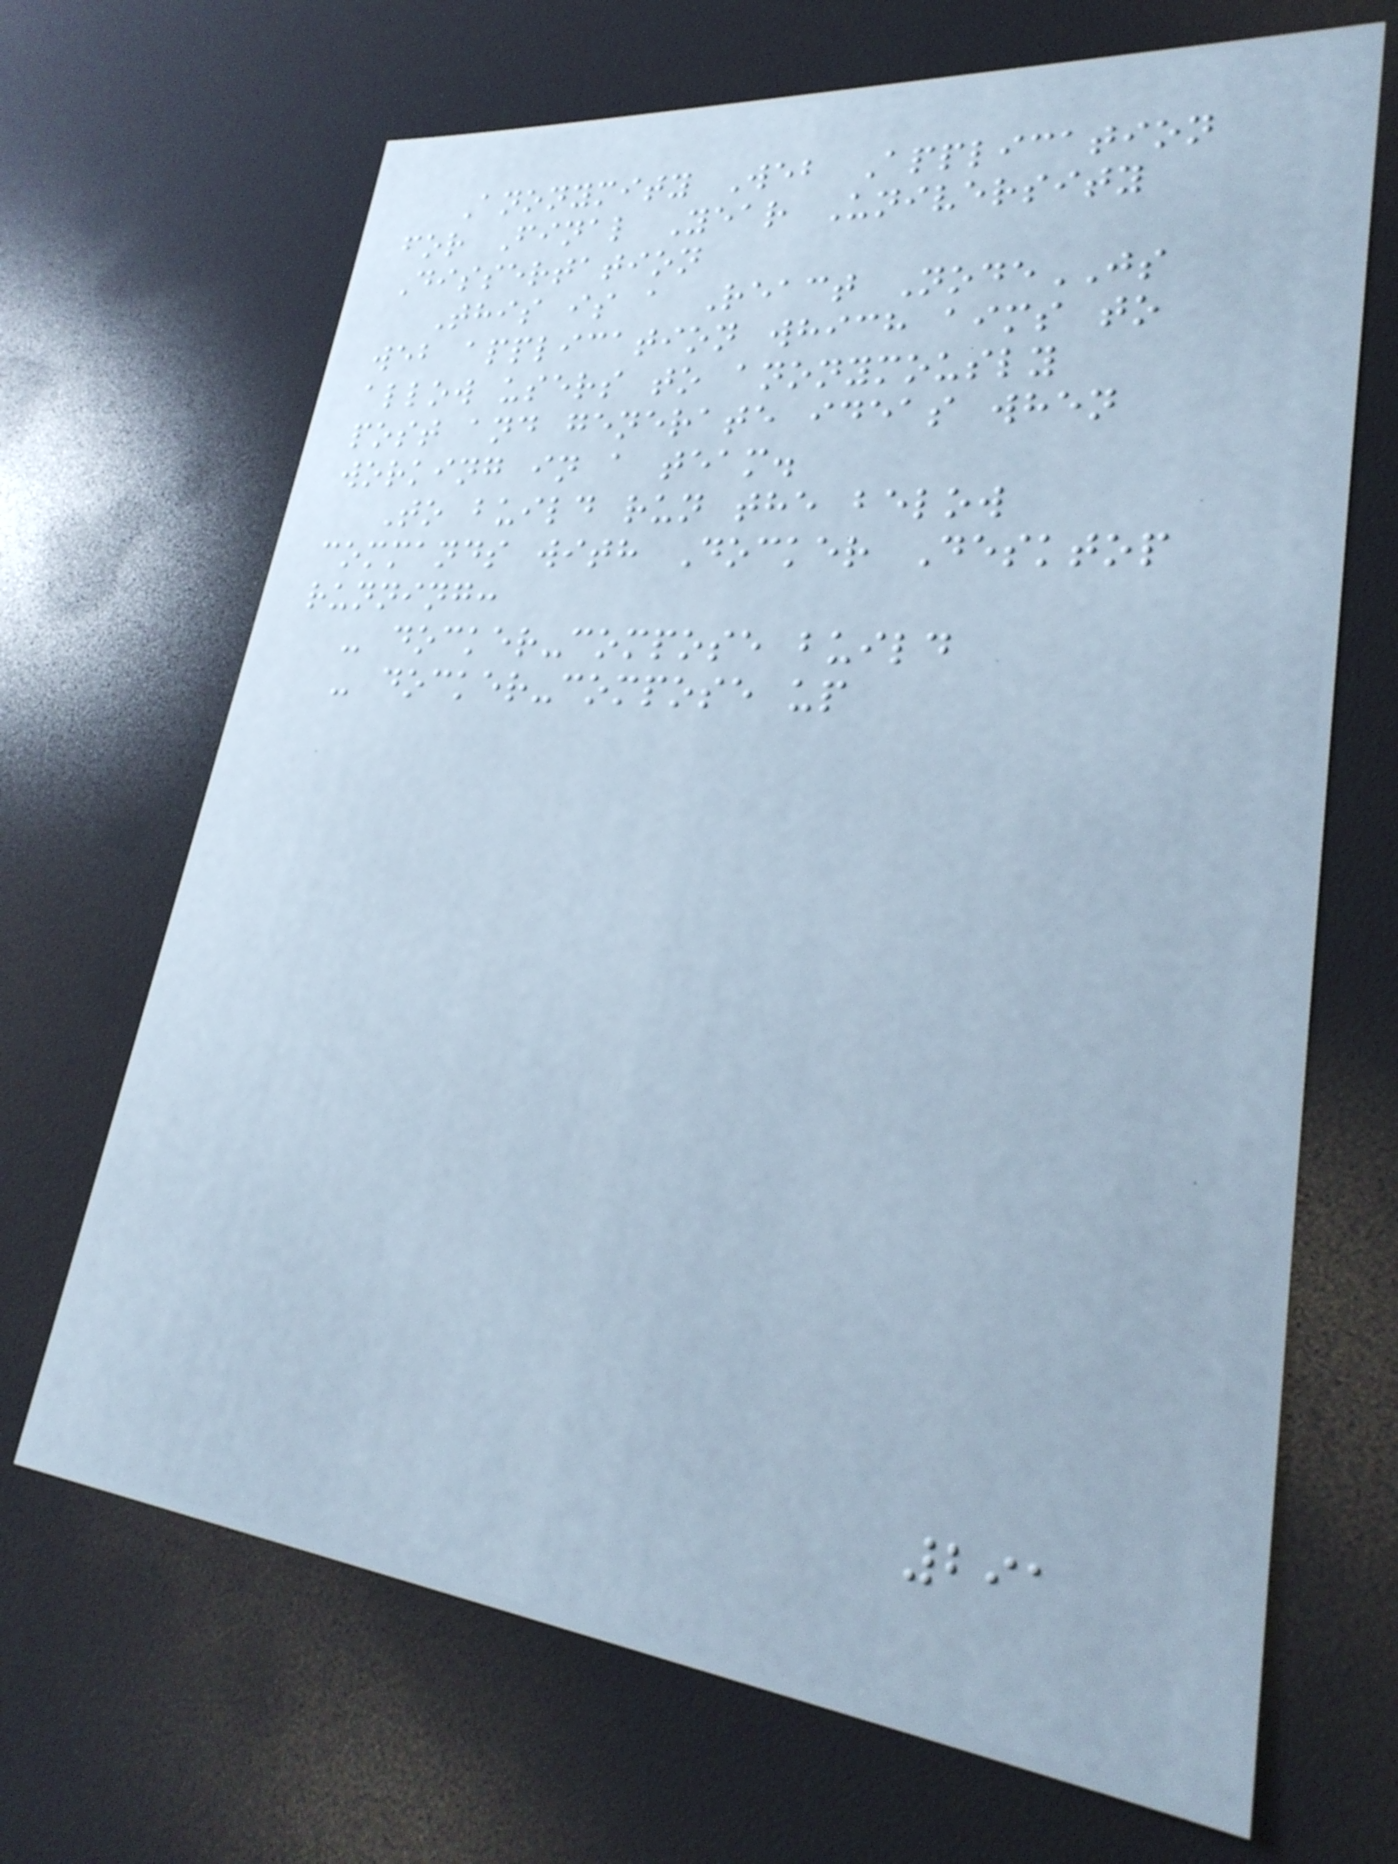Anonymity Web Application
for Final Year University
Dissertation
This is a React NodeJS
web application which aims to
allow users to anonymously
post and generate ideas when
working in a team.
To build run the below
commands with Docker Desktop
running:
- docker-compose build
- docker-compose up
291
